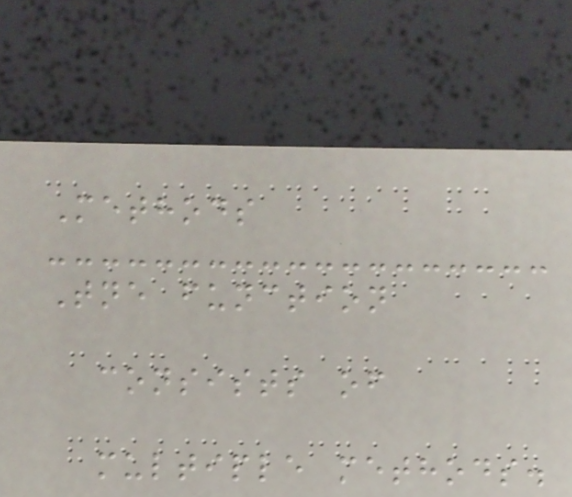Methods
Tne function
consists of
multiple methods.
